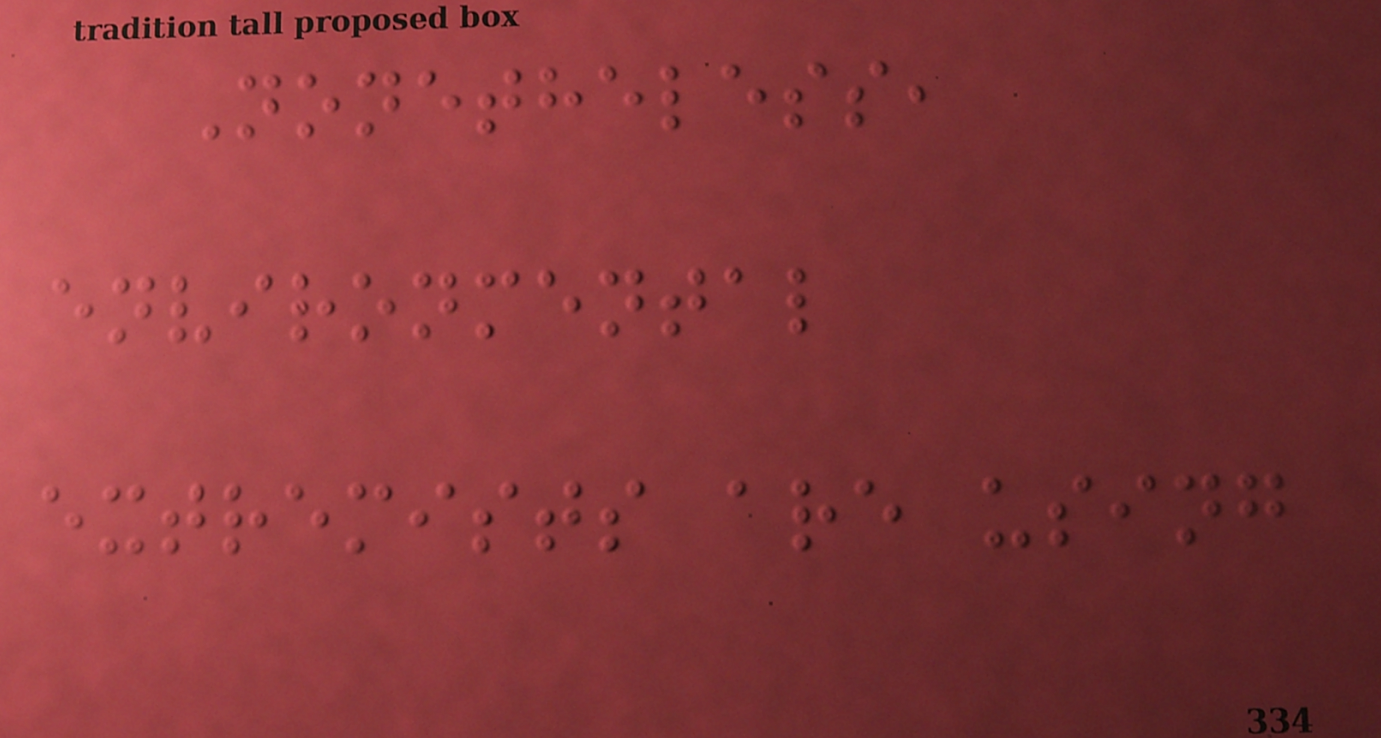Nonetheless,
environmental
extremists are using
